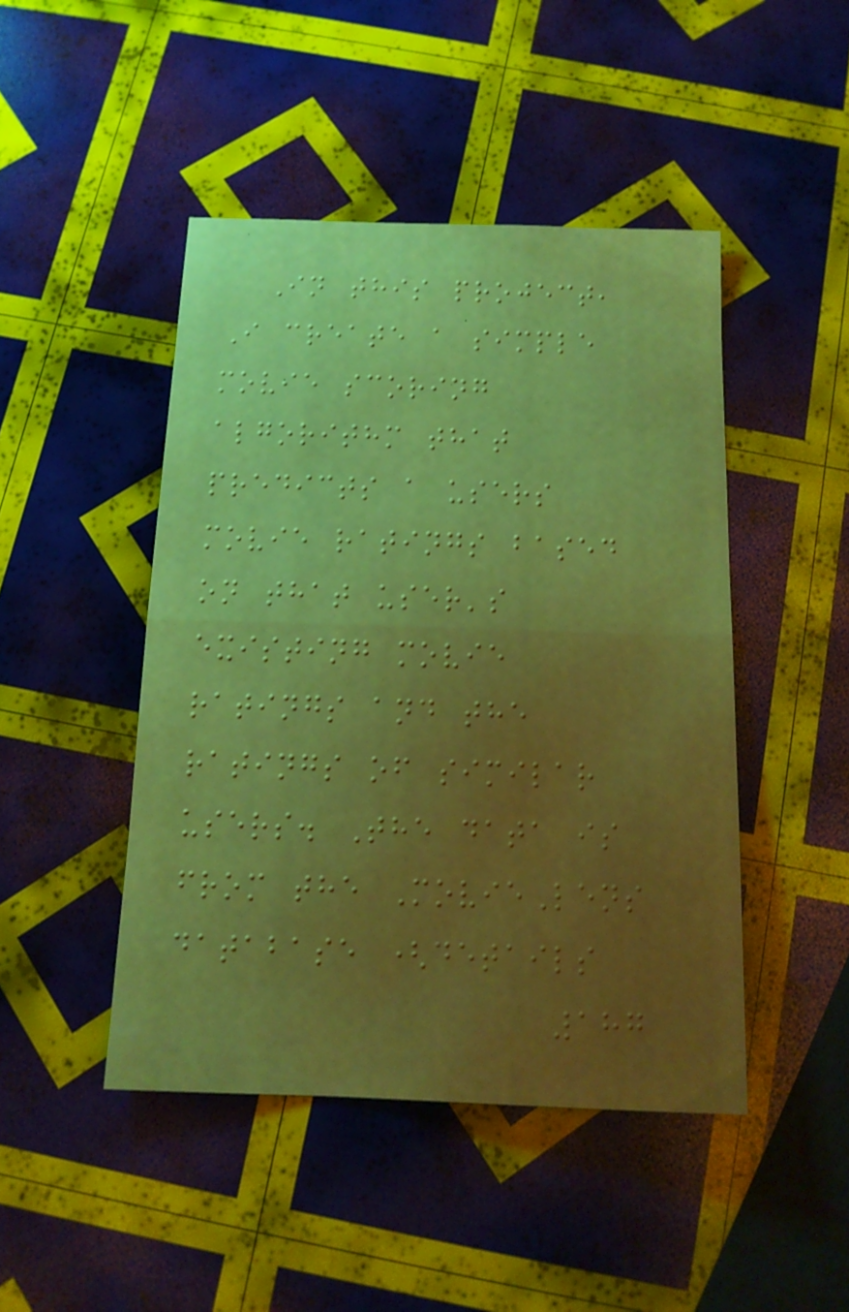In this project,
I create a simple
movie scoring
algorithm that
predicts a users
movie ratings based
on that user's
existing movie
ratings and the
ratings of similar
users. The data is
from the MovieLens
database (details
187
